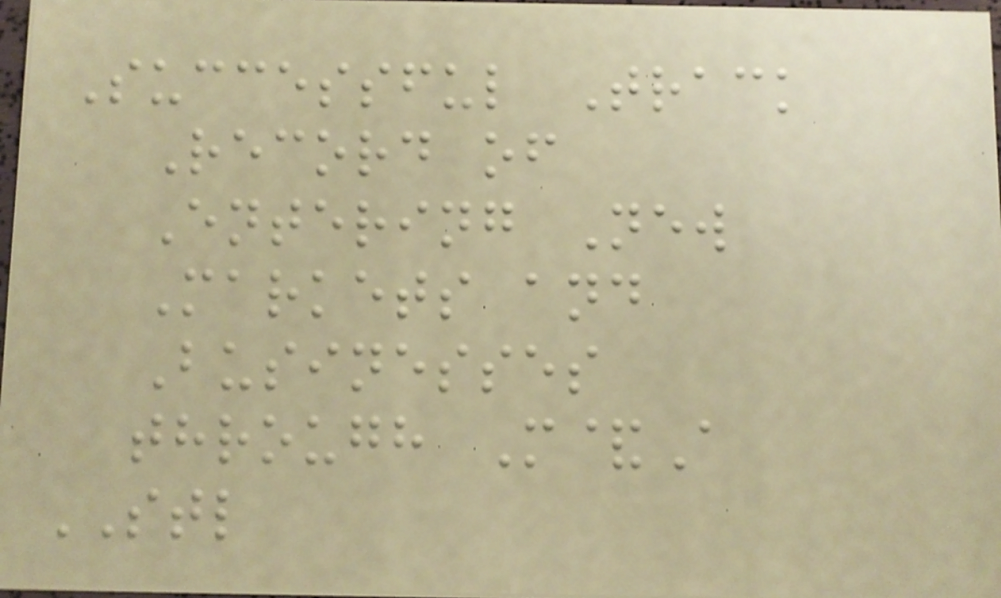Successful Track
Record of
Entering New
Markets and
Businesses
through M&A
STL
